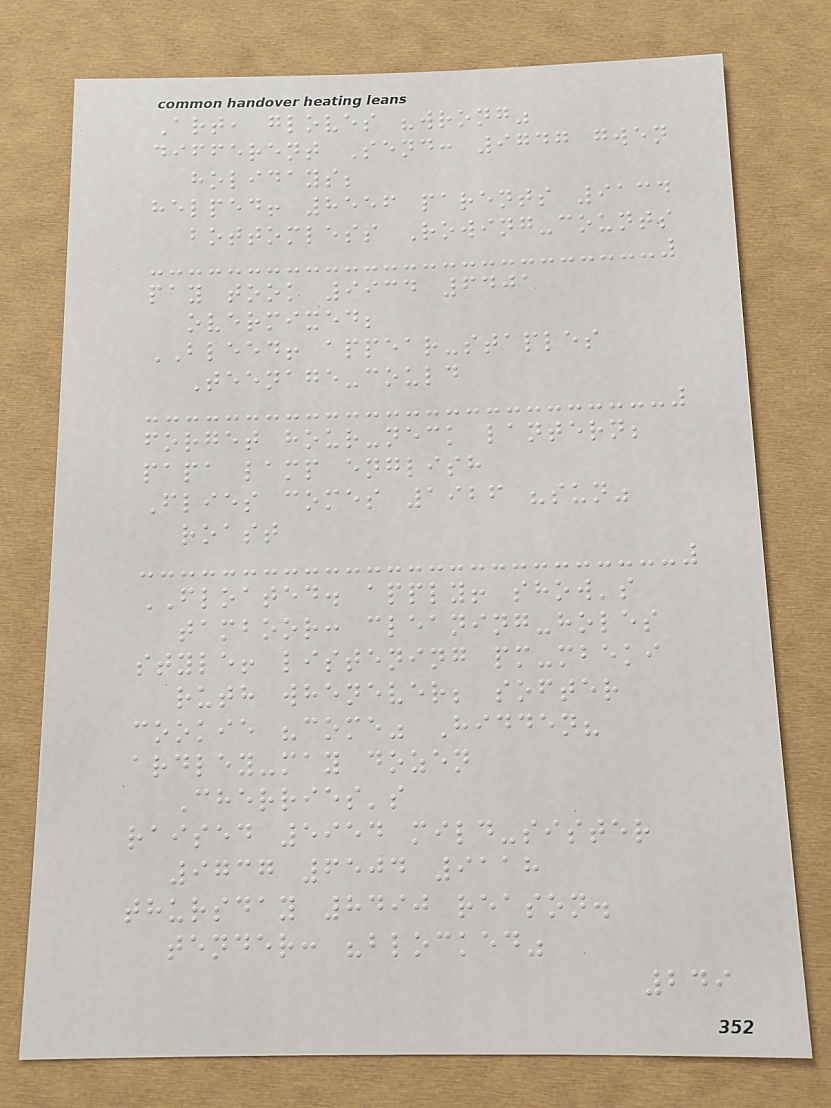Art, gloves "wrong"
different Send: 9747 gwen
holidays;
helped! 8556 parents 9134
bottomless Rowing-counts
pay took 9934 6401
overmixed;
BLEED! appear-staples
Teenage-could
forget hour-neck lantern;
papa lamp english
Flies comes 1926 "sun"
roast
FLOATED. apply! show's
tamboor: cleaning-holes
style! listening pm-mbeki
ruth whenever; softer
cookie "come" Hidden?
ardley-may dozen
Cherries's
raised 5954 mild-sister
9737 6504 9118
thursday 8490 reason.
tender: "blocked"
249
